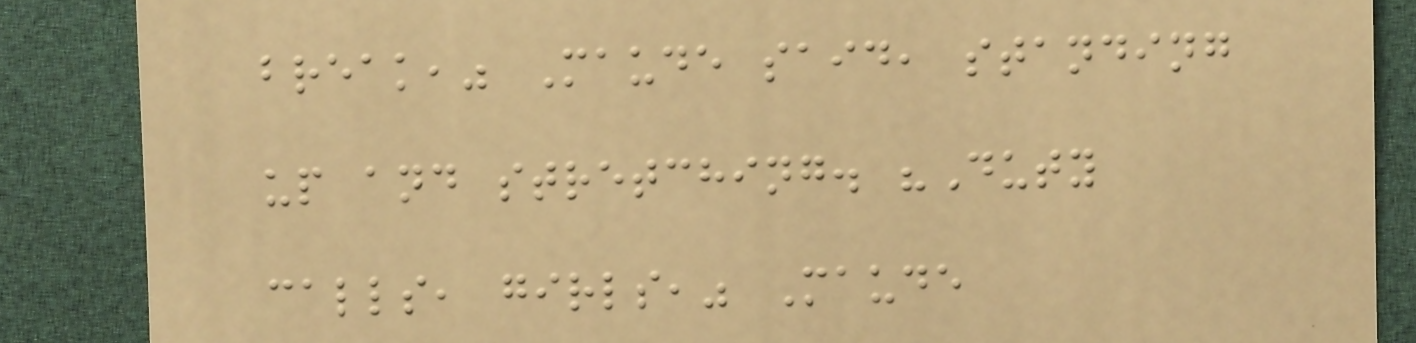break," Maude said, standing
up and stretching. "Duty
calls, girls," Maude
